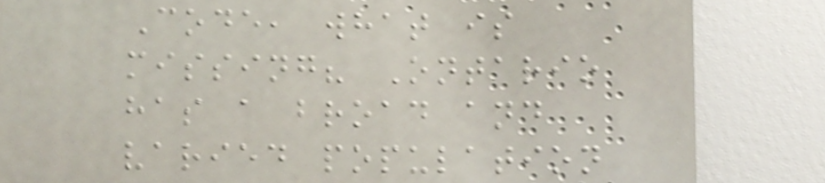Code, what is
missing? Ontario
has a broad and
varied population
